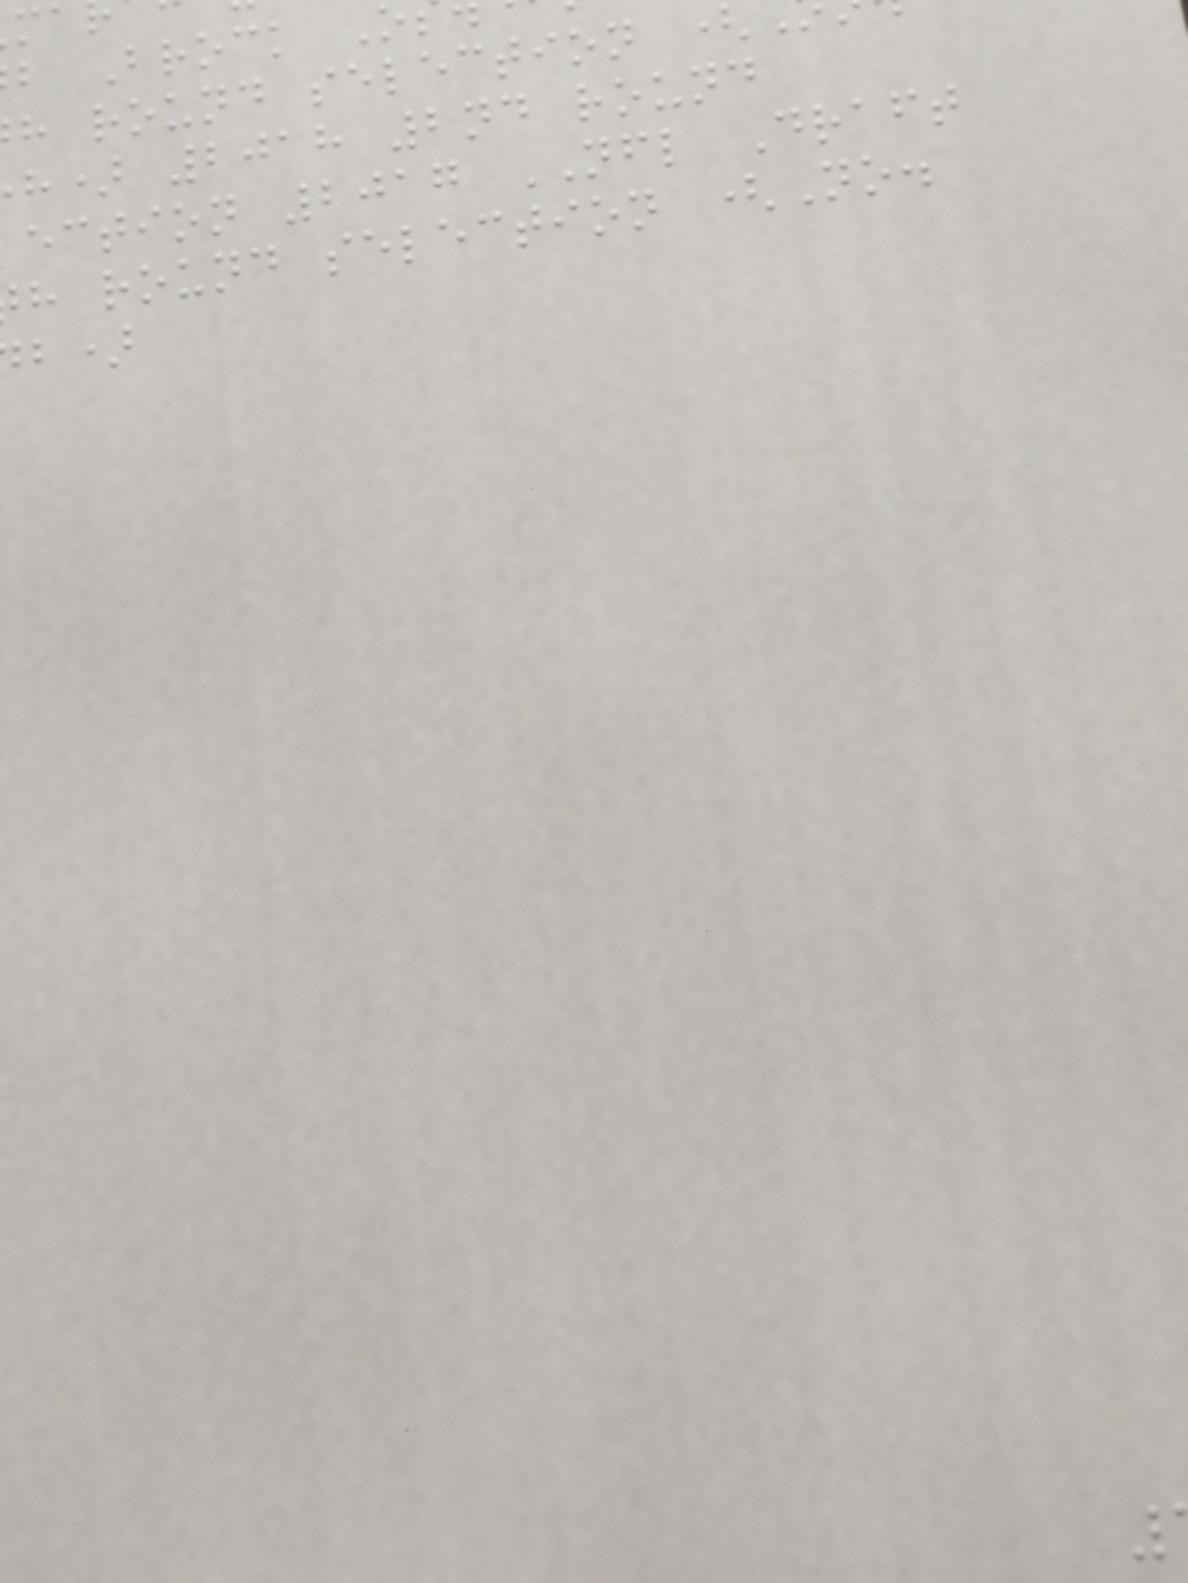b Brock
h round selection
h) 2018 2nd round
ection 2017 NFL Draft
h round selection (No.
